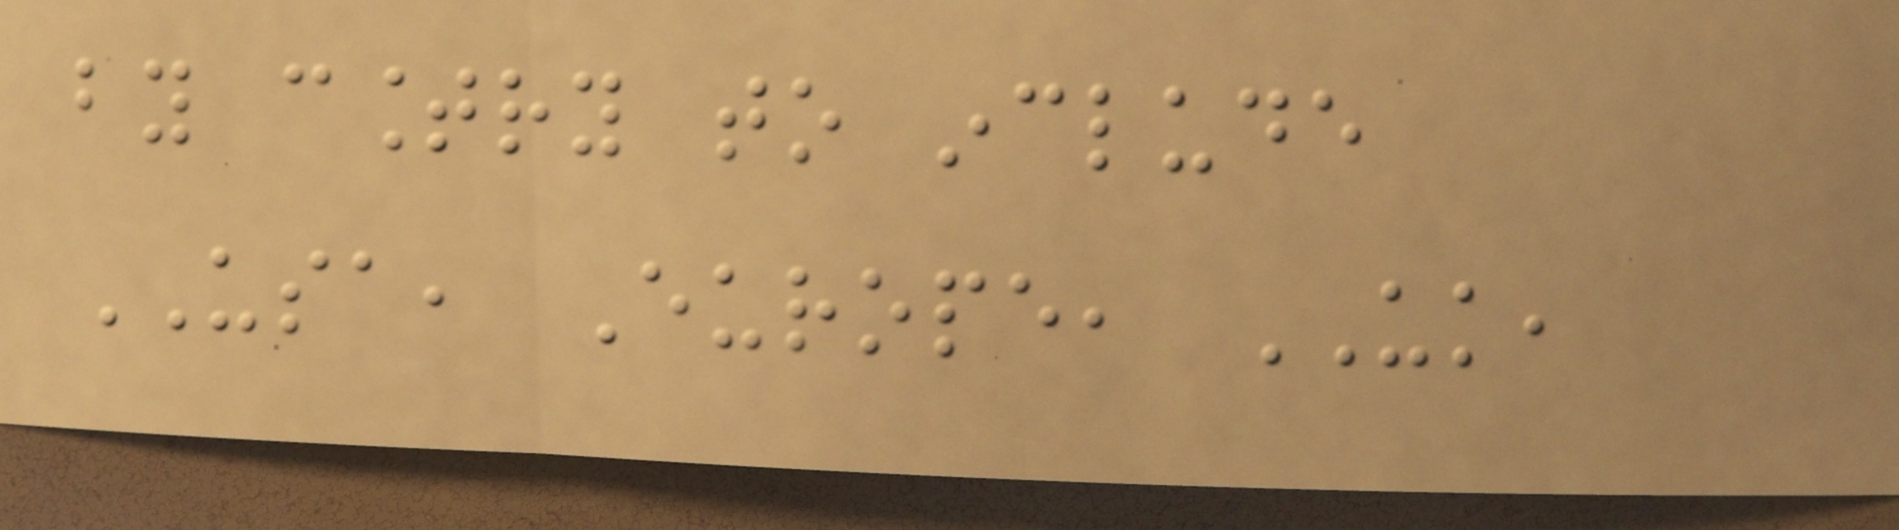by country to include
USA, Europe, UK,
